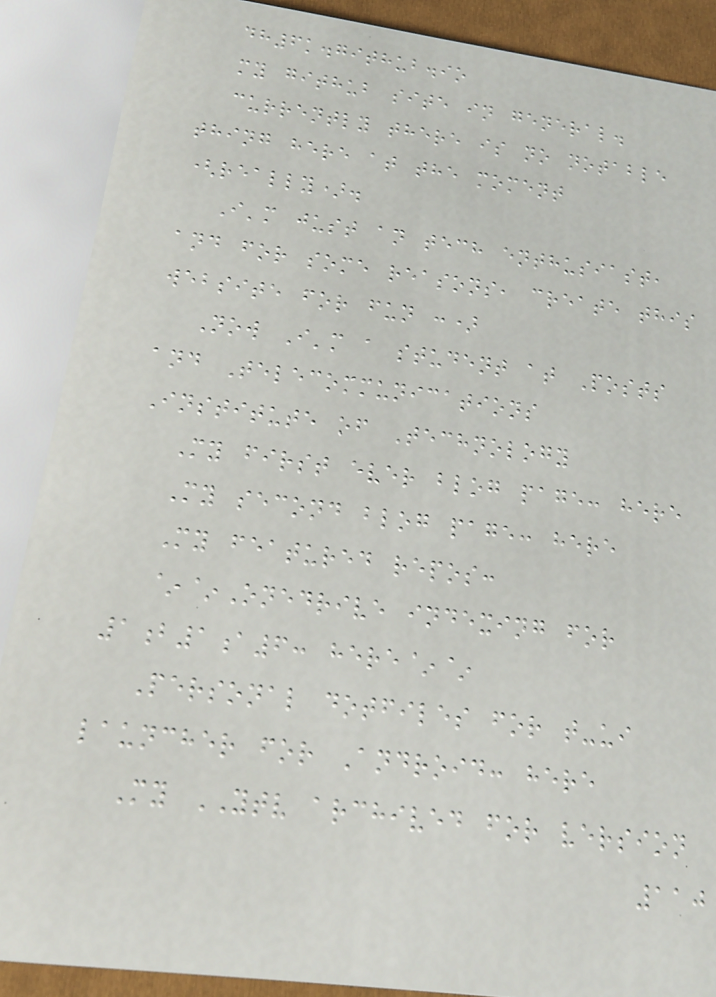dh6k.github.io
my github site in general.
currently there is no notable
thing here at the moment
(really).
I'm just an tech enthusiast,
and for some reasons, create this
website for fun :)
Now I'm a student at Posts
and Telecommunications
Institute of Technology
My first ever blog page: here
My second blog page: here
My featured repos:
~~Onedrive indexing for
1b1a6: here~~
Personal dotfiles for t-ui
launcher for Android: here
My YTV archived for version
110
